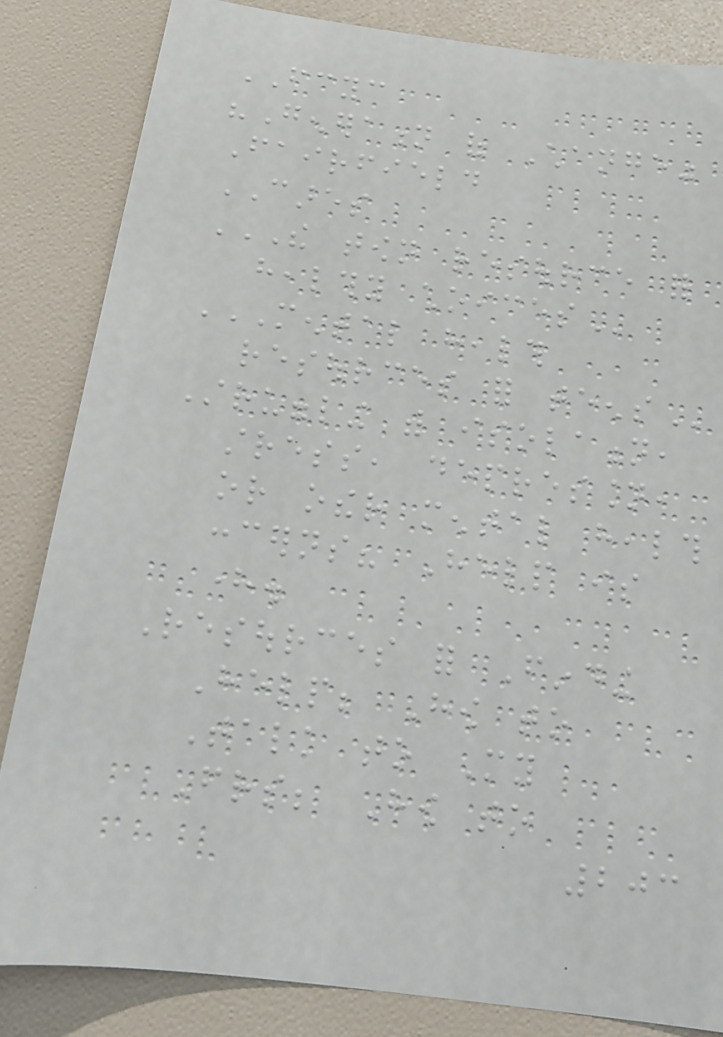FCYC
"Generation of Change"
Fairfield
CARES
THE TOWN RESOURCE FOR
HEALTHY CHOICES
MENTAL HEALTH
RESOURCES FOR TEENS
Struggling with isolation,
stress, depression,
or other mental health
concerns? Help is
here.
Resources for Finding
Help; How to
Talk to My
Friends; How to
203
